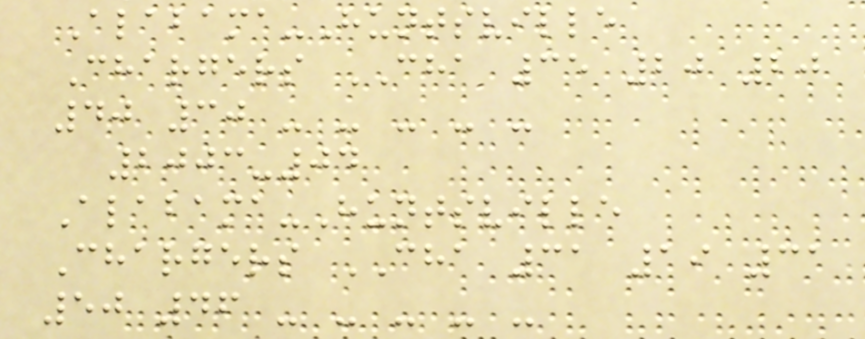Alabama-Huntsville
Chargers CHA 35 20 20
40 30 - - - - -
2003-04
Alabama-Huntsville
Chargers CHA 31 19 31
50 46 - - - - -
